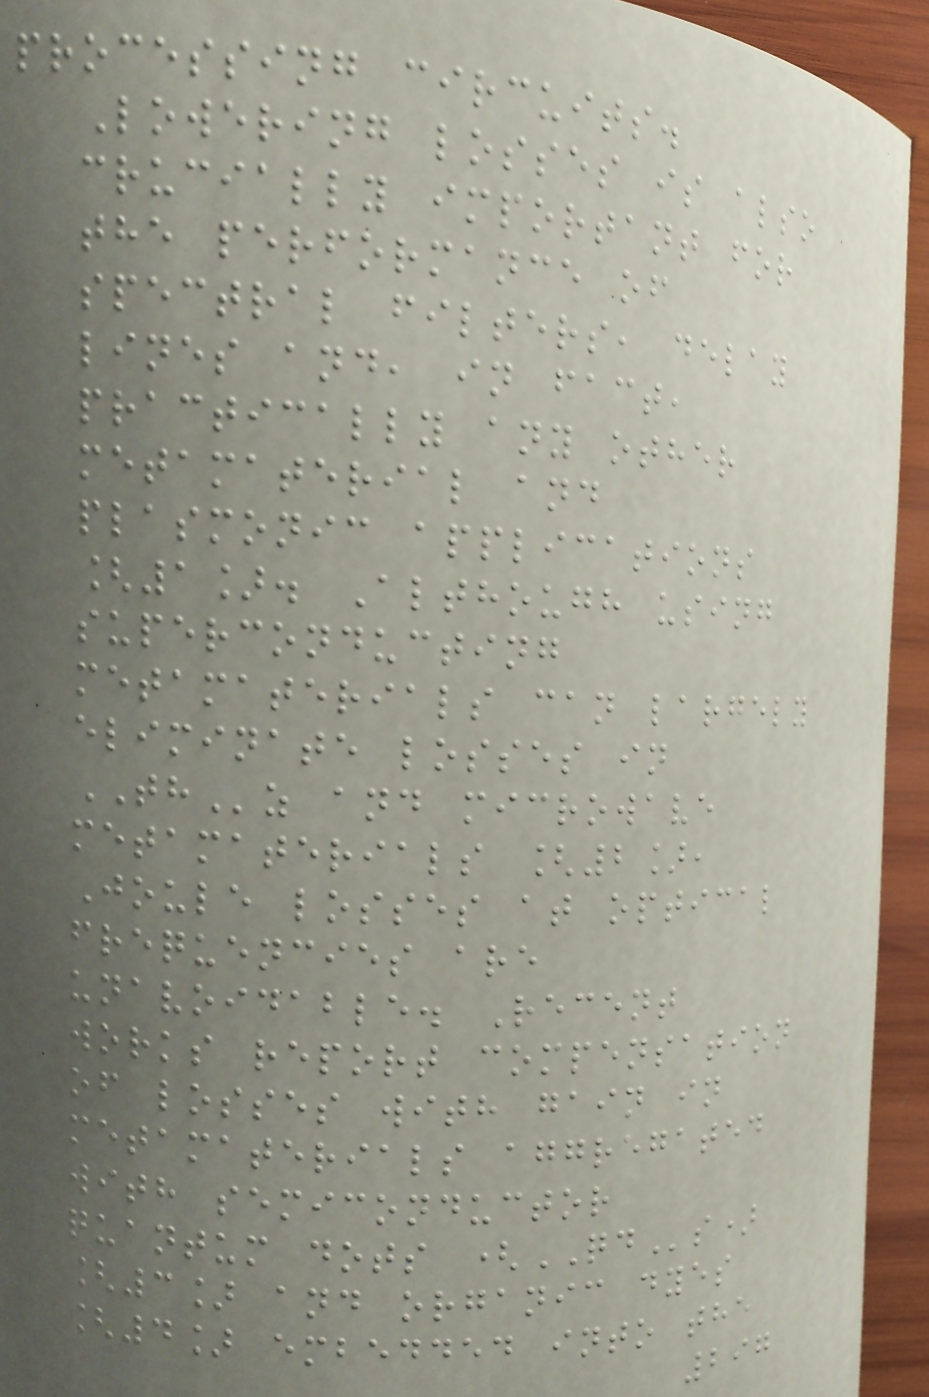processing circuits.
Lowering losses is also
crucially important for
the performance of
spectral filters, delay
lines and, in fact,
practically any other
metamaterial and
plasmonic applications
[1]. Although using
superconducting
metamaterials can largely
eliminate losses in
THz and microwave
metamaterials [2],
Joule losses at optical
frequencies are
unavoidable. Recent
works report compensation
of losses with gain in
metamaterials aggregated
with semiconductor
quantum dots (QDs)
[3] and organic dyes
[4] embedded into the
297
